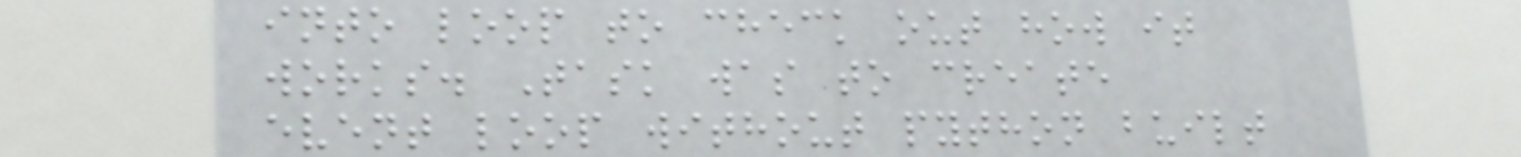into loop to check out how it
works. Task was to create
event loop without python built
